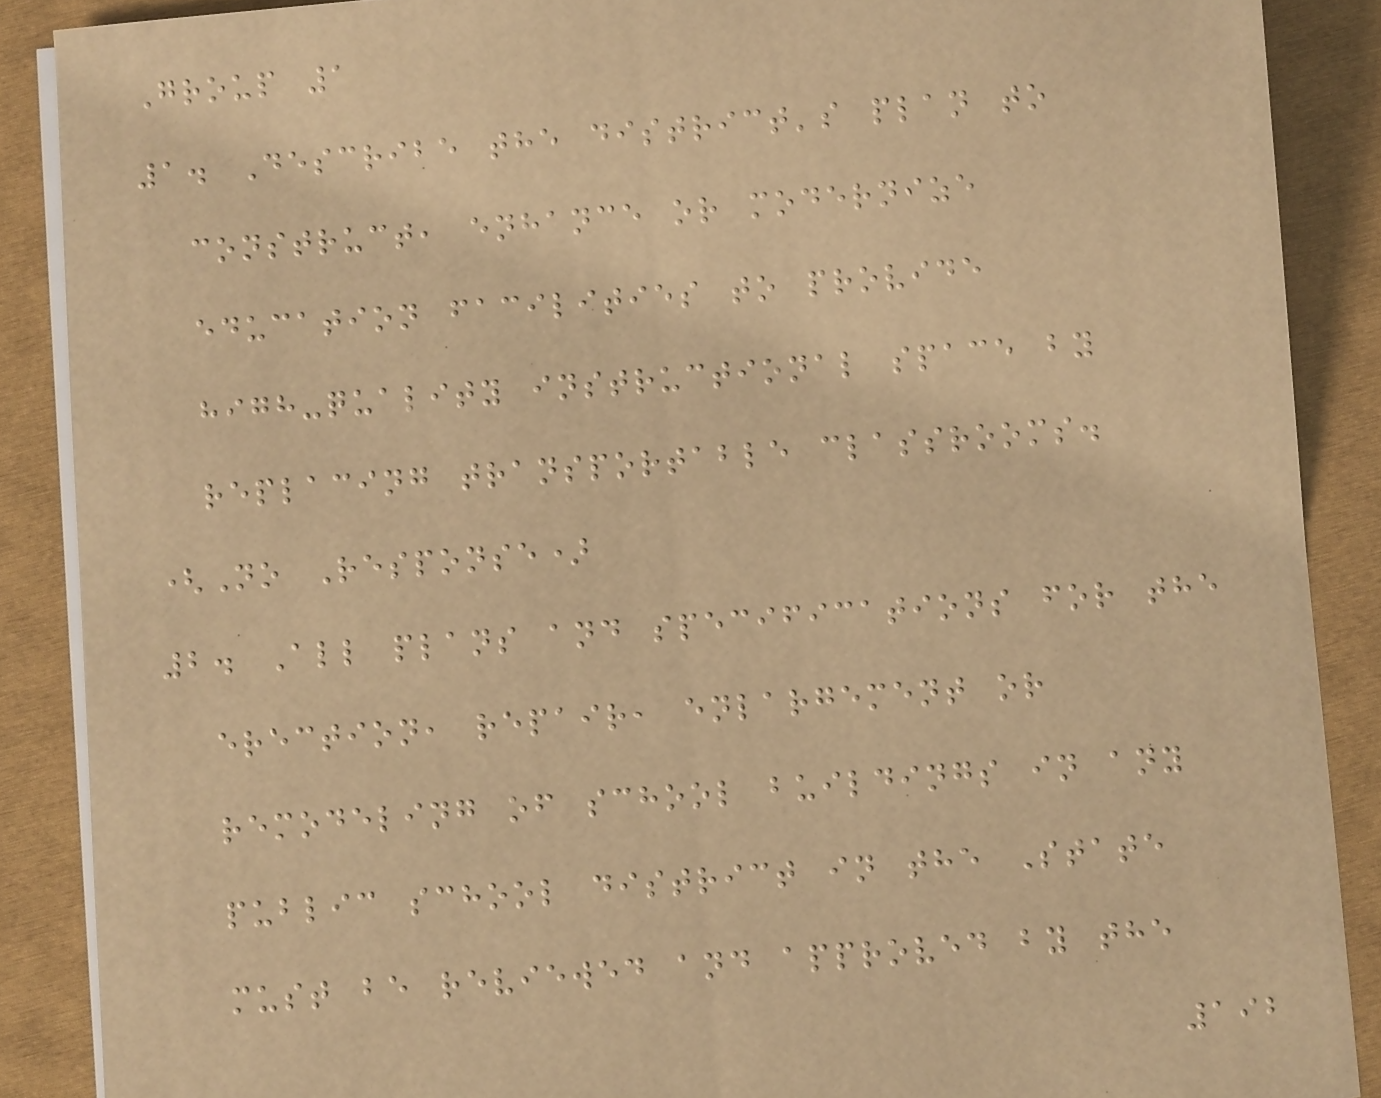Group 1
1. Describe the district's plan to
construct, enhance or modernize
education facilities to provide
high-quality instructional space by
replacing transportable classrooms.
(No Response)
2. All plans and specifications for the
erection, repair, enlargement or
remodeling of school buildings in any
public school district in the State
must be reviewed and approved by the
192
